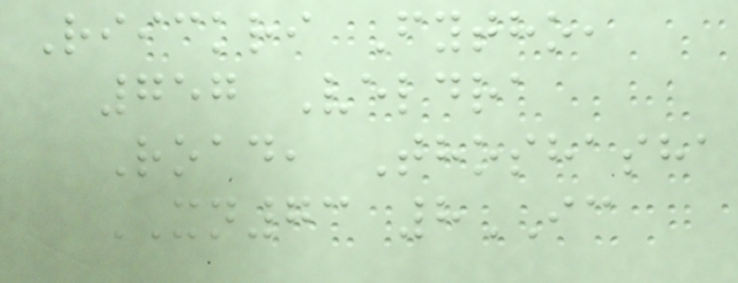Riickri Fytho,
757 Veldra
Road, Thoshasha
XN73 8IC
